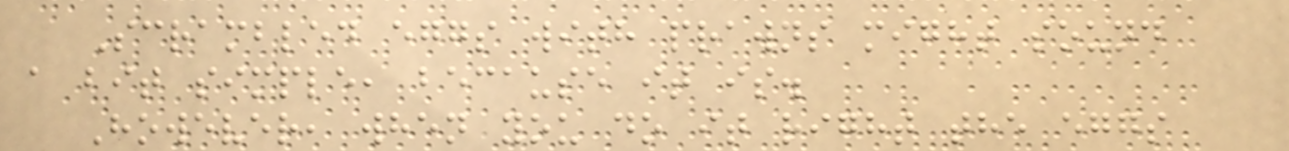Scrambled eggs with prawns might sound
a bit simple, because it is.
However, when you do it right the eggs
